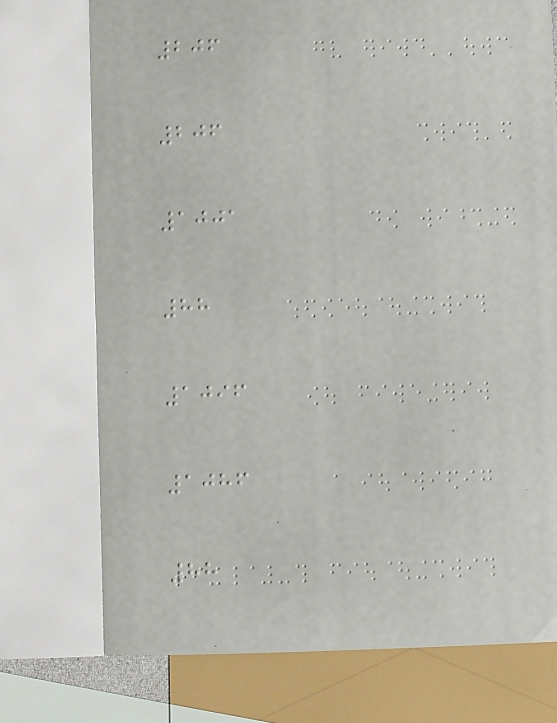206
206
1001
88
1096
1086
88
